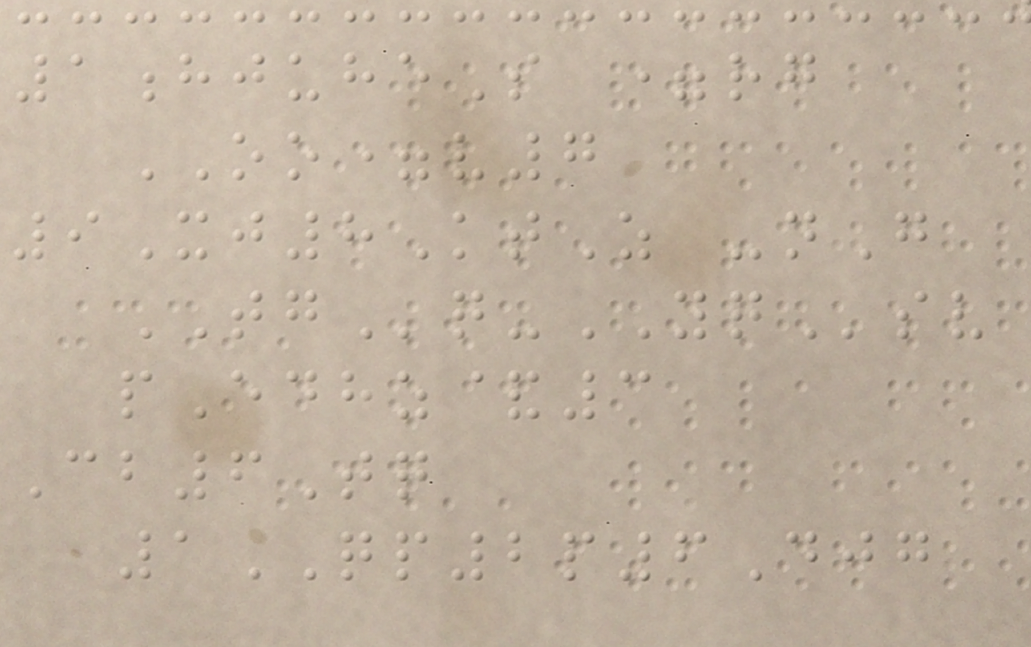1hjuheS =rg
OO=v7
9Xj8KtZ -nG
TGq-YQsv
pEdhz&3
Cb6Tq
1QP2p6Djg
